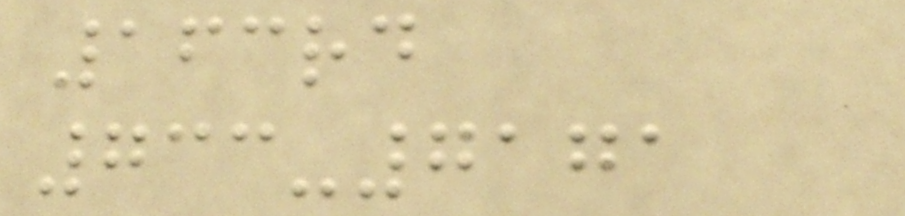163rd
733-7171
